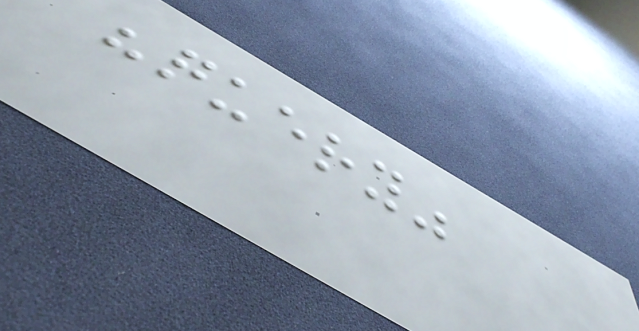"query"
